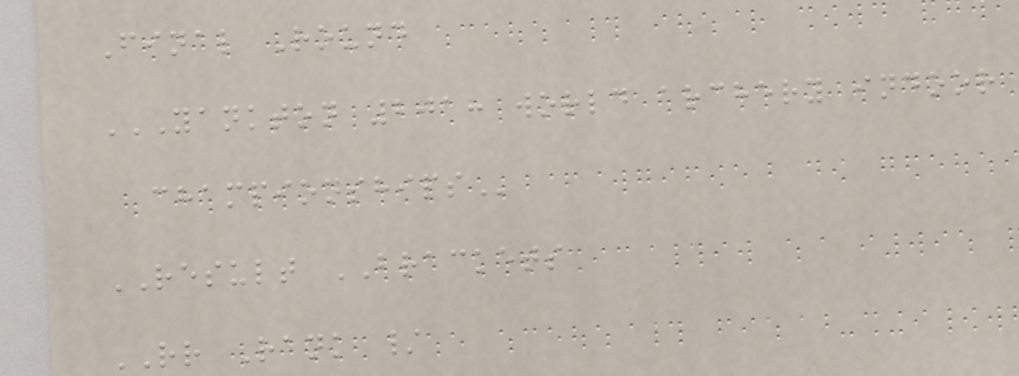Final Round
YANKTON 2018 WORLD ARCHERY INDOOR
CHAMPIONSHIPS
RESULT BRACKETS
RR Rank /
